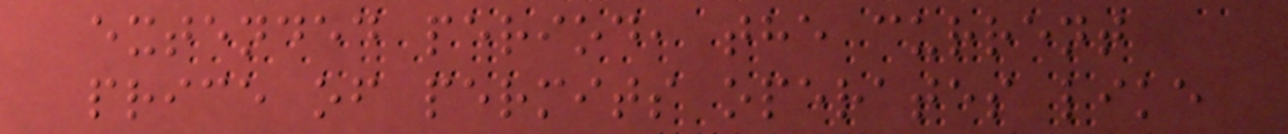extended period, the current
price of permits operates like
